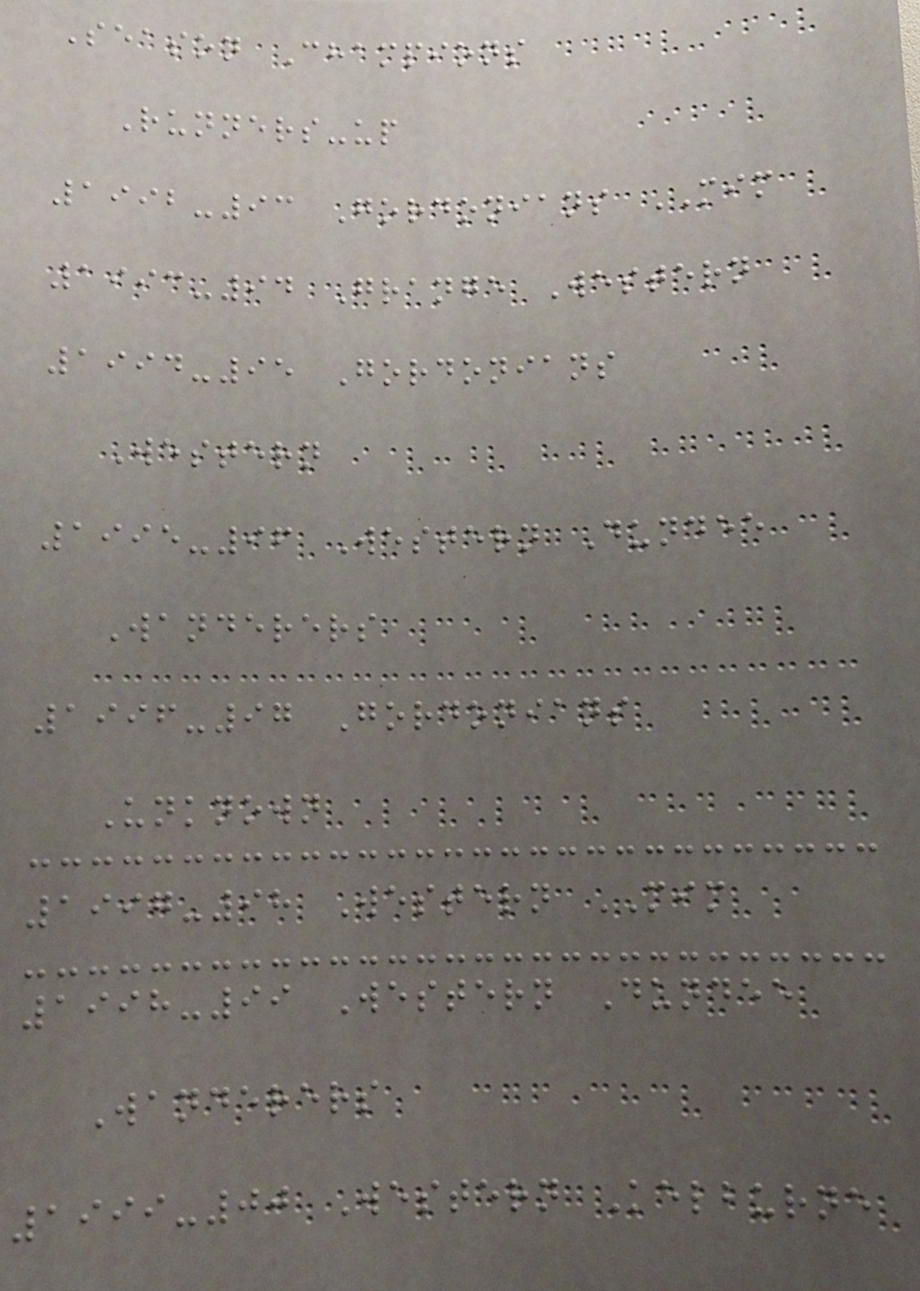Season Champions
Runners-up
1992-93 Gordonians MIM
1993-94 Grange Western
1994-95 Gordonians
Western
1995-96 Western Dundee
Wanderers
1996-97 Gordonians
Unknown
1997-98 Western MIM
1998-99 Western Dundee
Wanderers
1999-00 Western Kelburne
